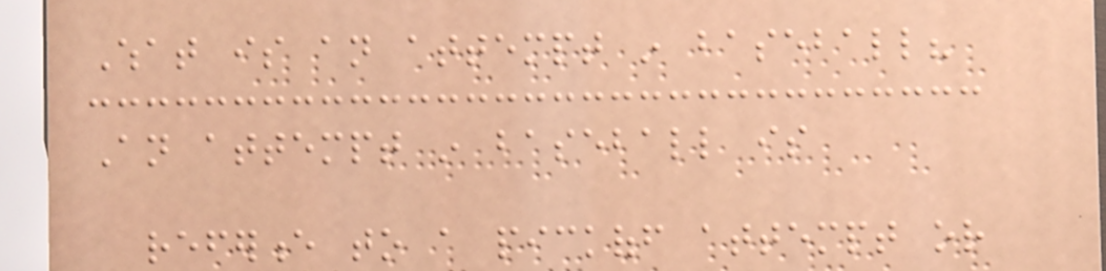What is an attempt in baseball?
An attempt in baseball is
reference to a pickoff attempt or
